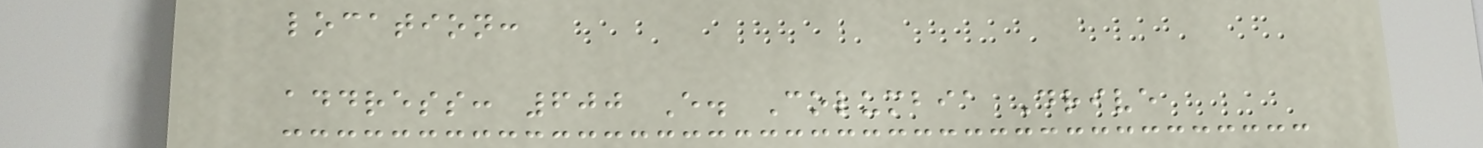location:
address: 600 E. Columbia Drive
